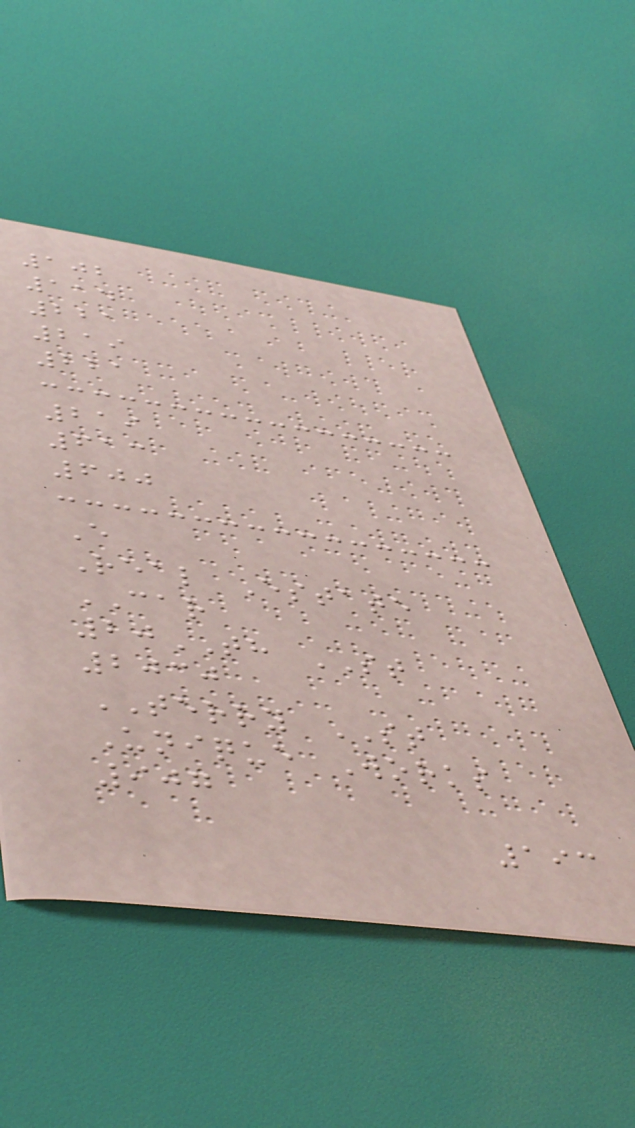102
114
221
219
221
219
613
600
E
Real Estate
CAR
20TH ST
2030
TERRY ST
Unique Works
907
193
